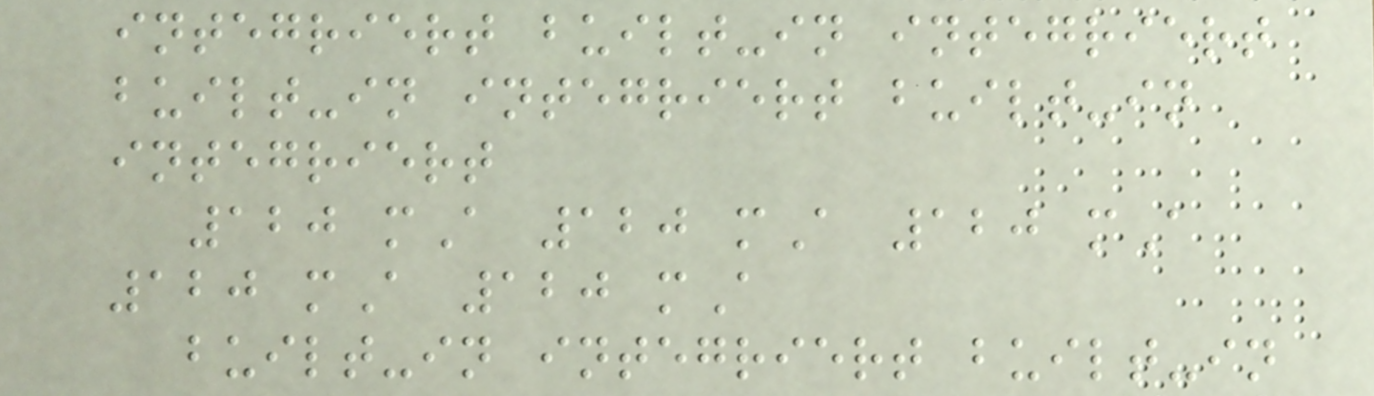integriert built-in integriert
built-in integriert built-in
integriert
120 mA 120 mA 120 mA
120 mA 120 mA
built-in integriert built-in
